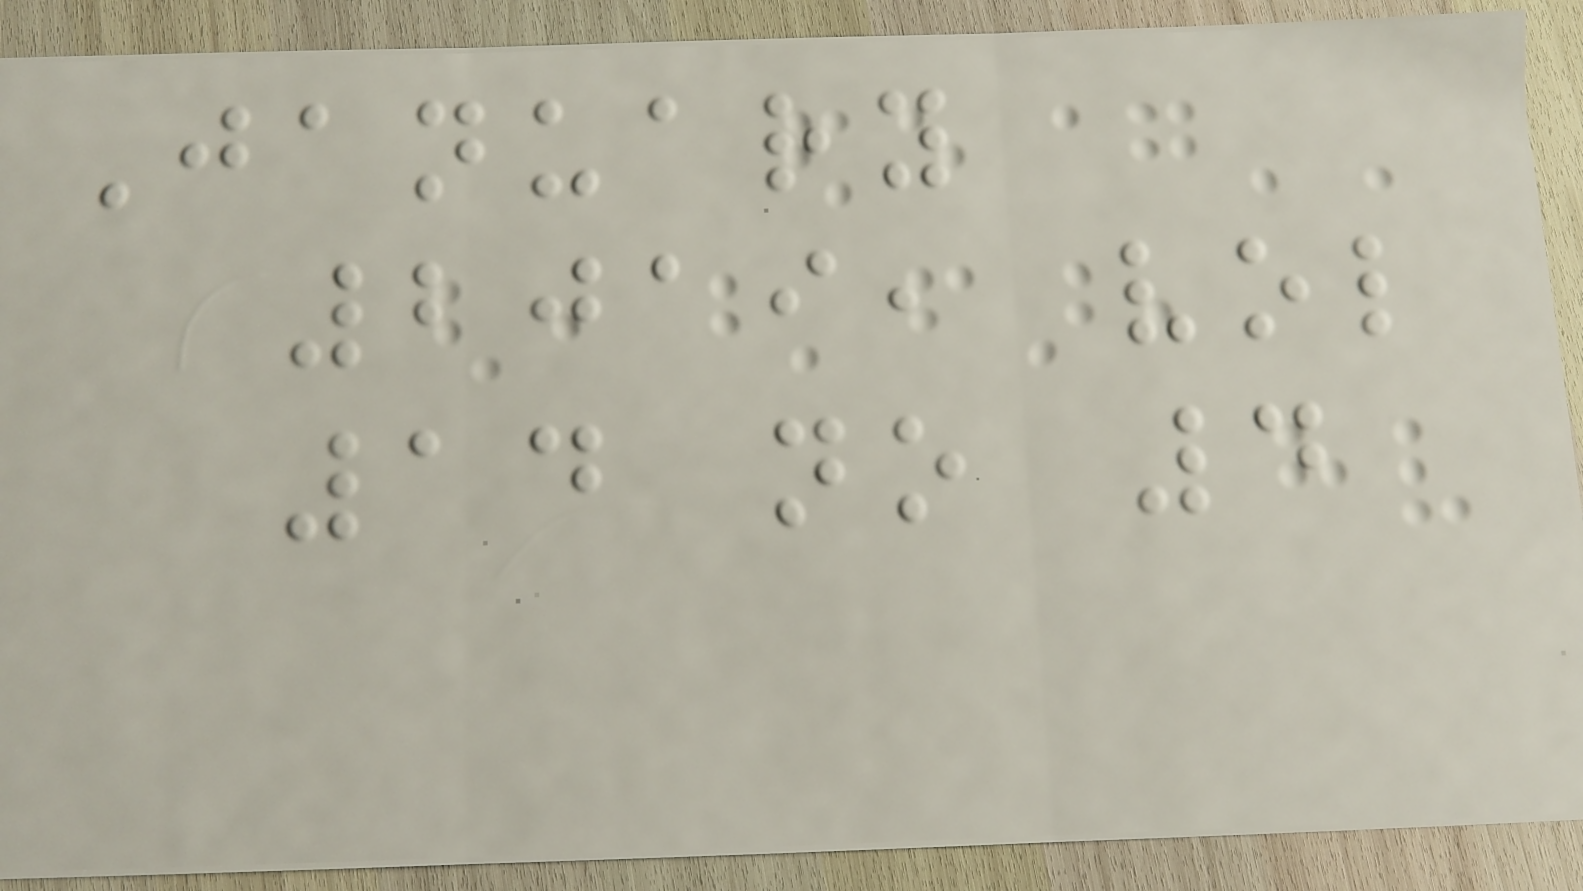January
2019, vol
14 no 4
